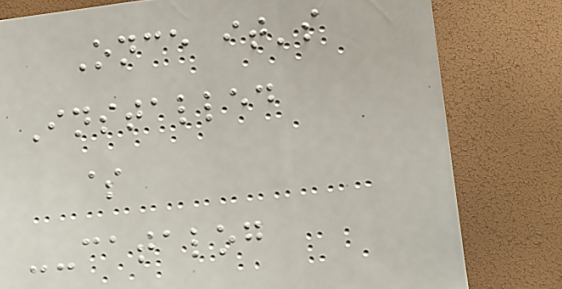Once it's
Installed
$
--catalog
